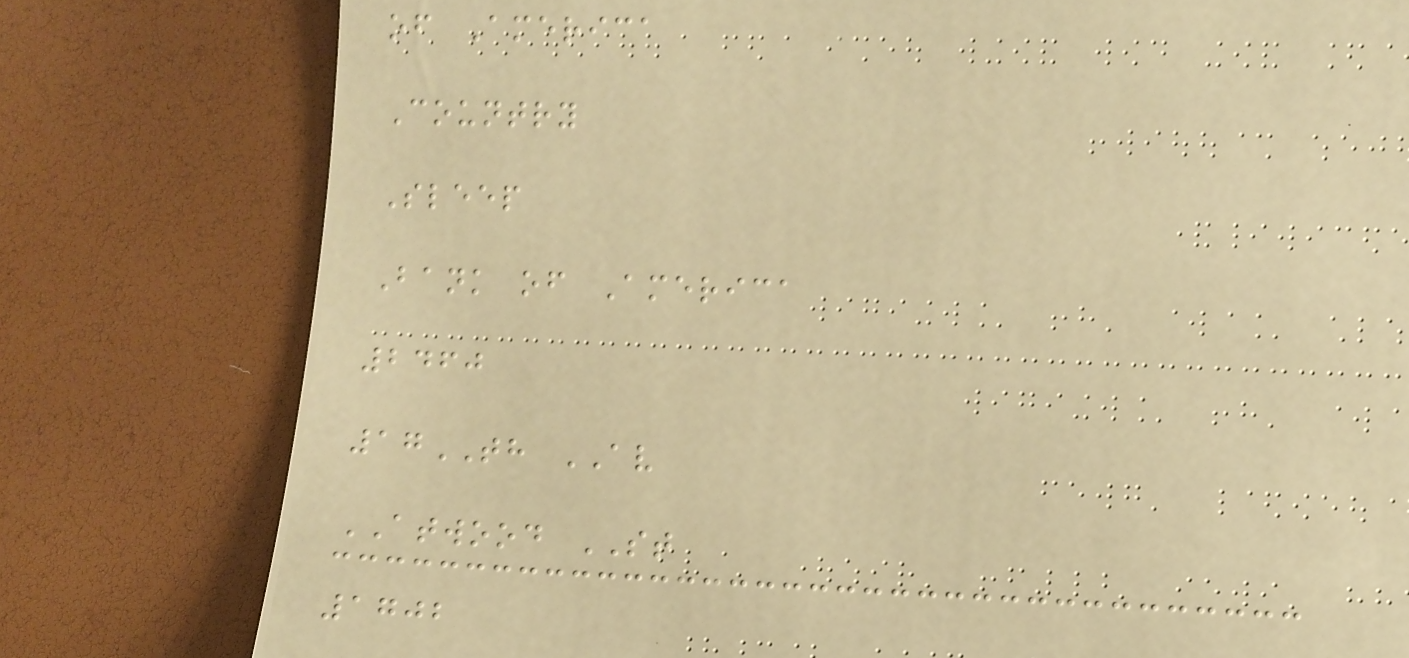of America
Country
Sleep
Bank of America
2460
17TH AV
ATWOOD ST
1702
